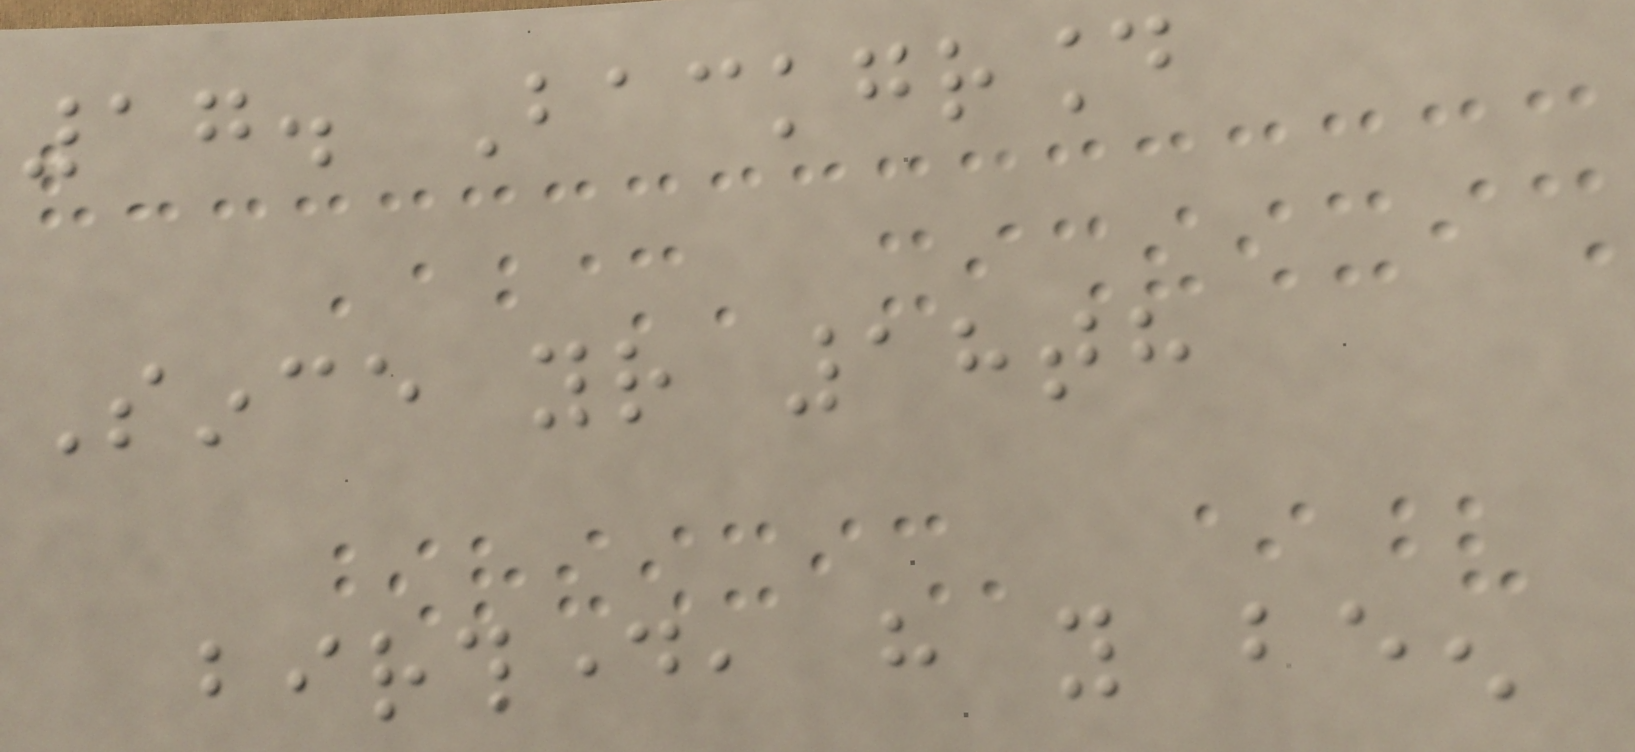17. Background
Since your 18th
birthday, have you been
